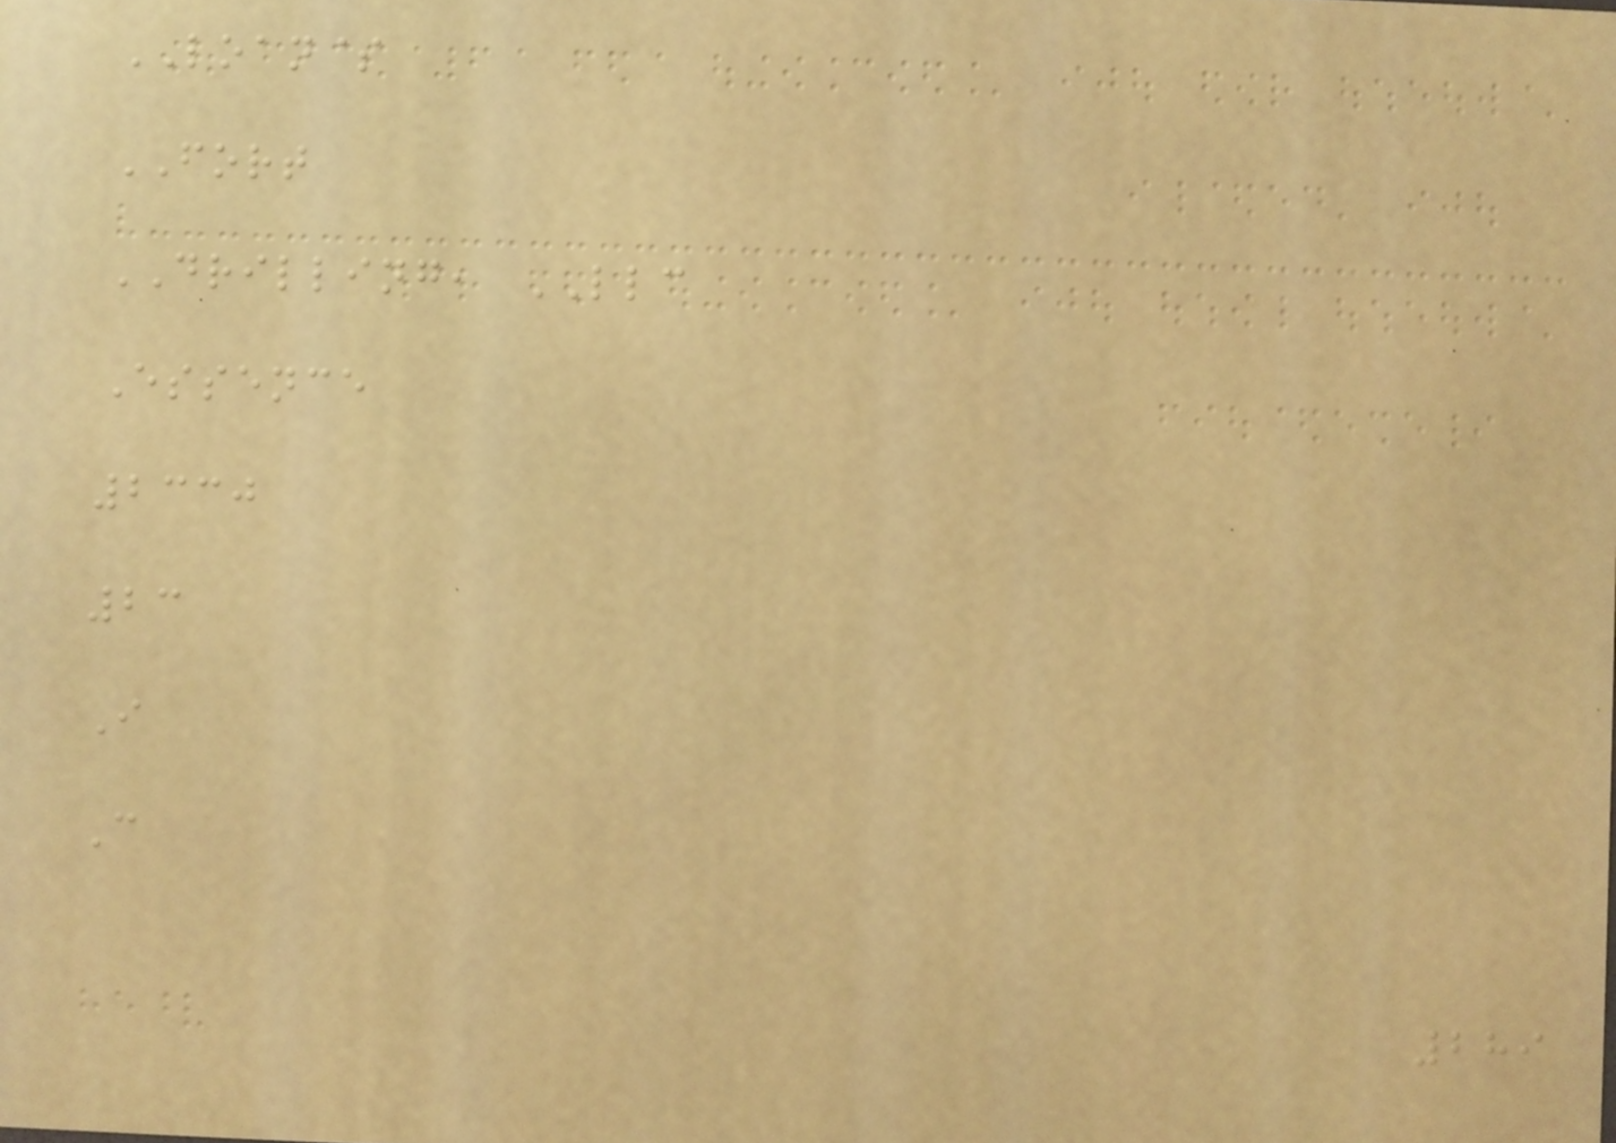LOAN$
FORT
DRILLING, LLC
Essence
2330
23
I
C
289
